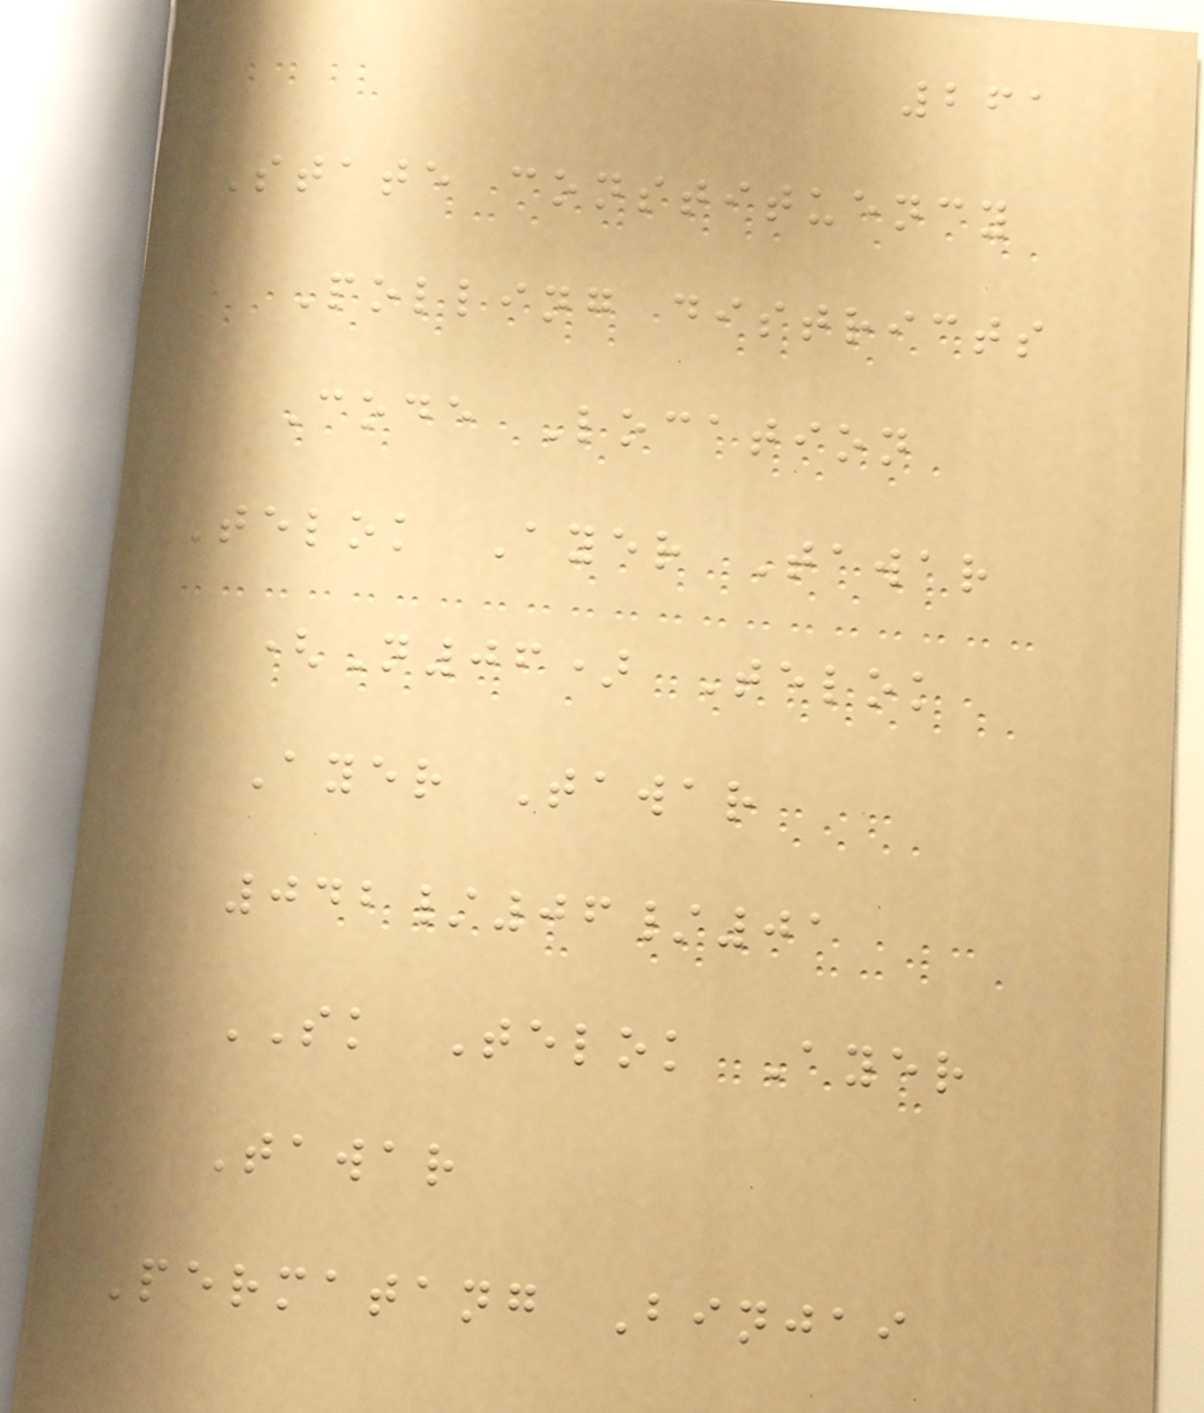261
State constituency
Polling districts
Code Location
Telok Ayer Tawar
(N06) Telok
Ayer Tawar
042/06/01
SK Telok Ayer
Tawar
Permatang Binjai
